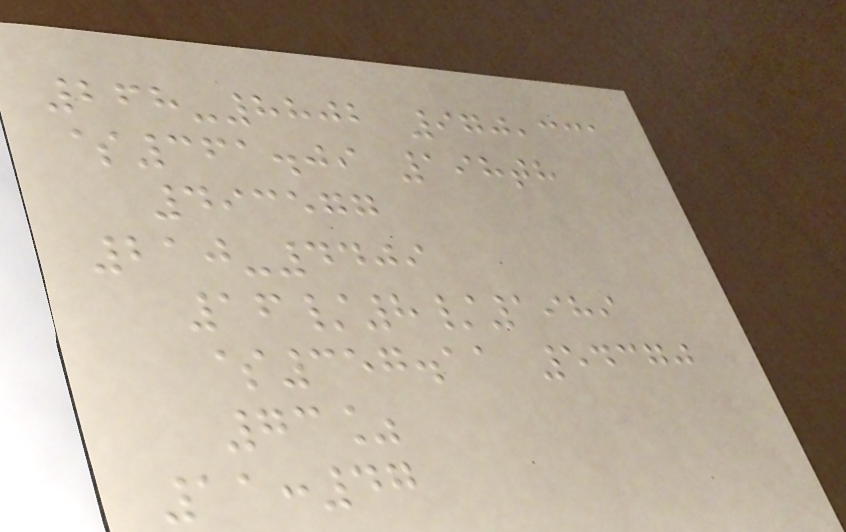268-8802 970,331
$361.09 198th
493577
210-4409
16/8/1989
$357.11 54370
73%
11:47
